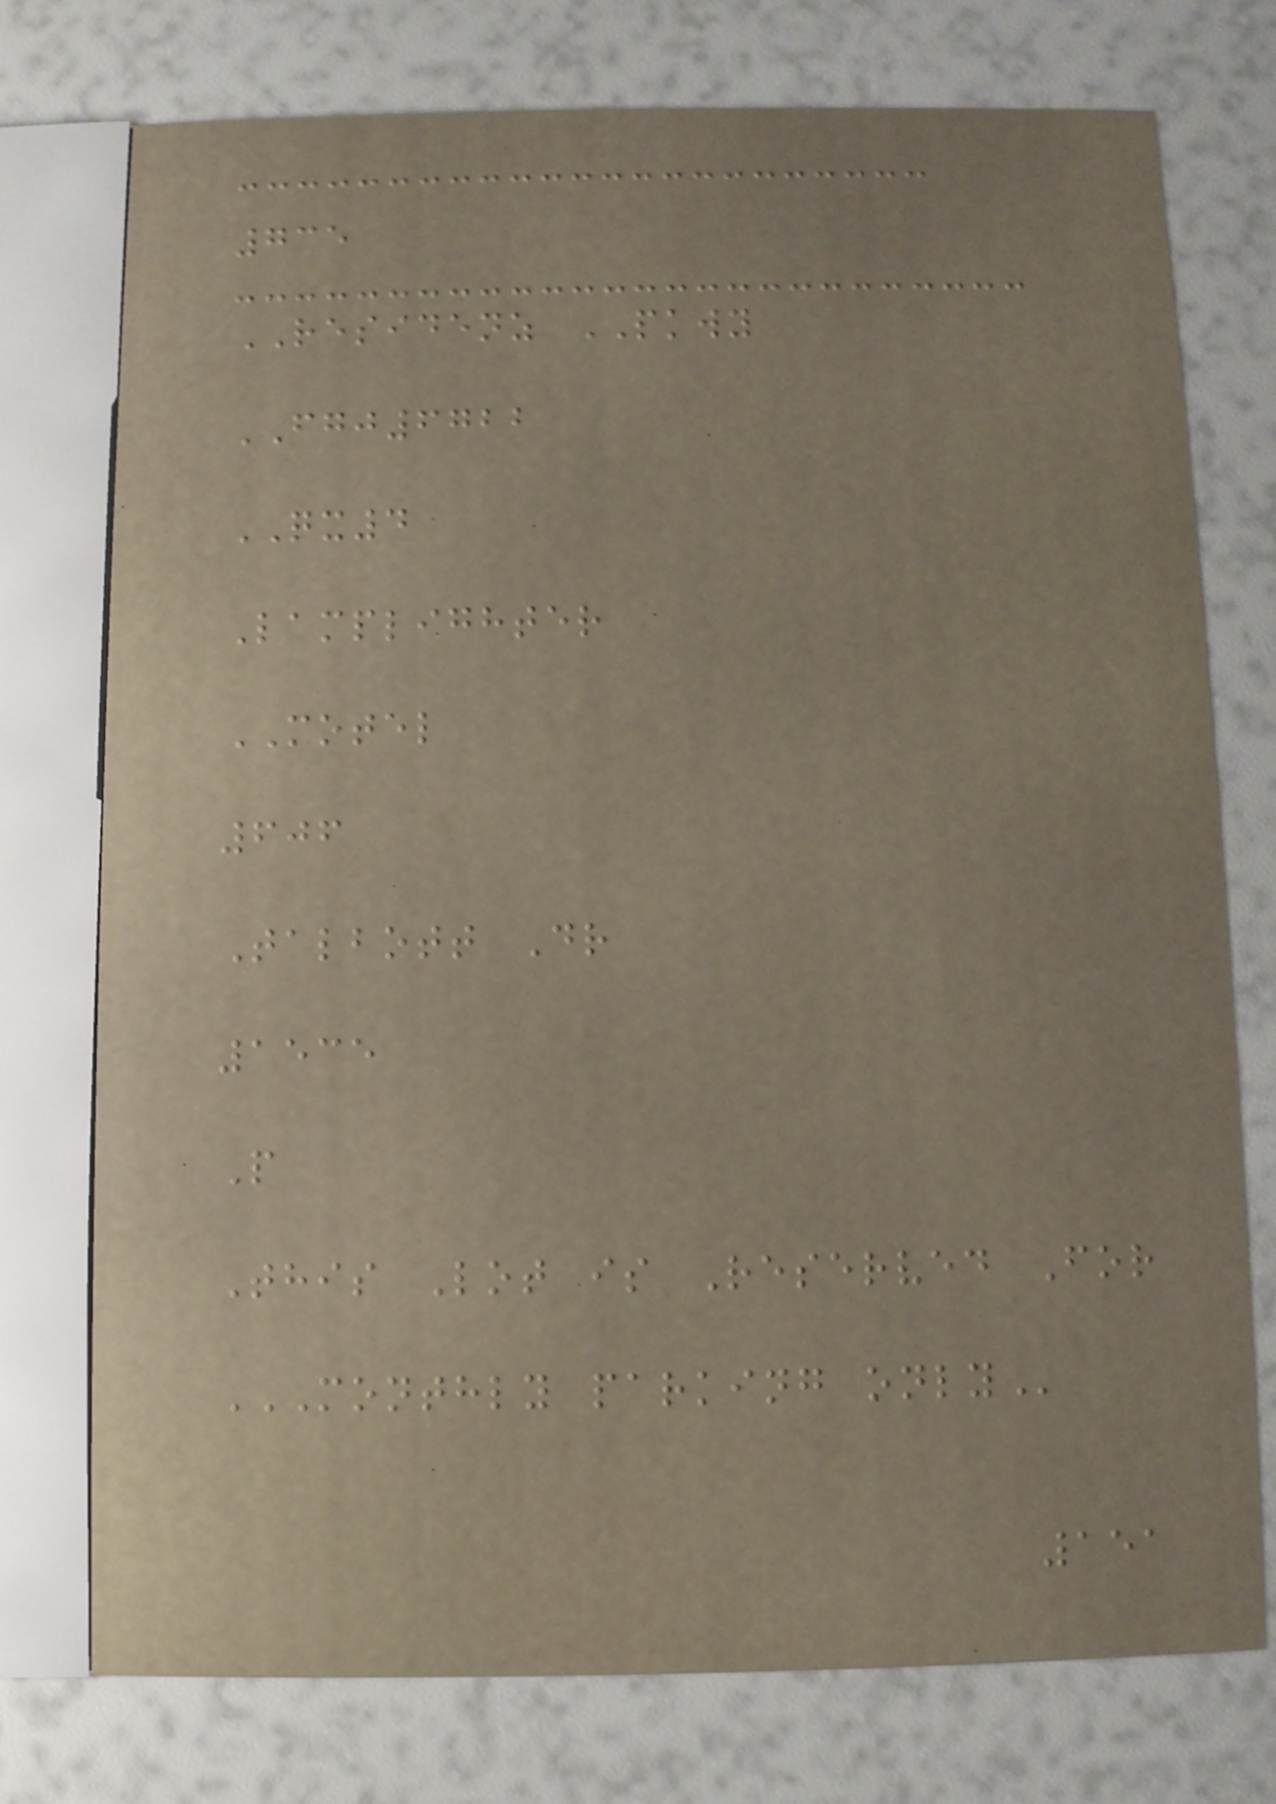735
RESIDENZ PKWY
FGJ6722
QX4
Lamplighter
MOTEL
606
Talbott Dr
1535
P
This Lot is Reserved For
MONTHLY PARKING ONLY
151
